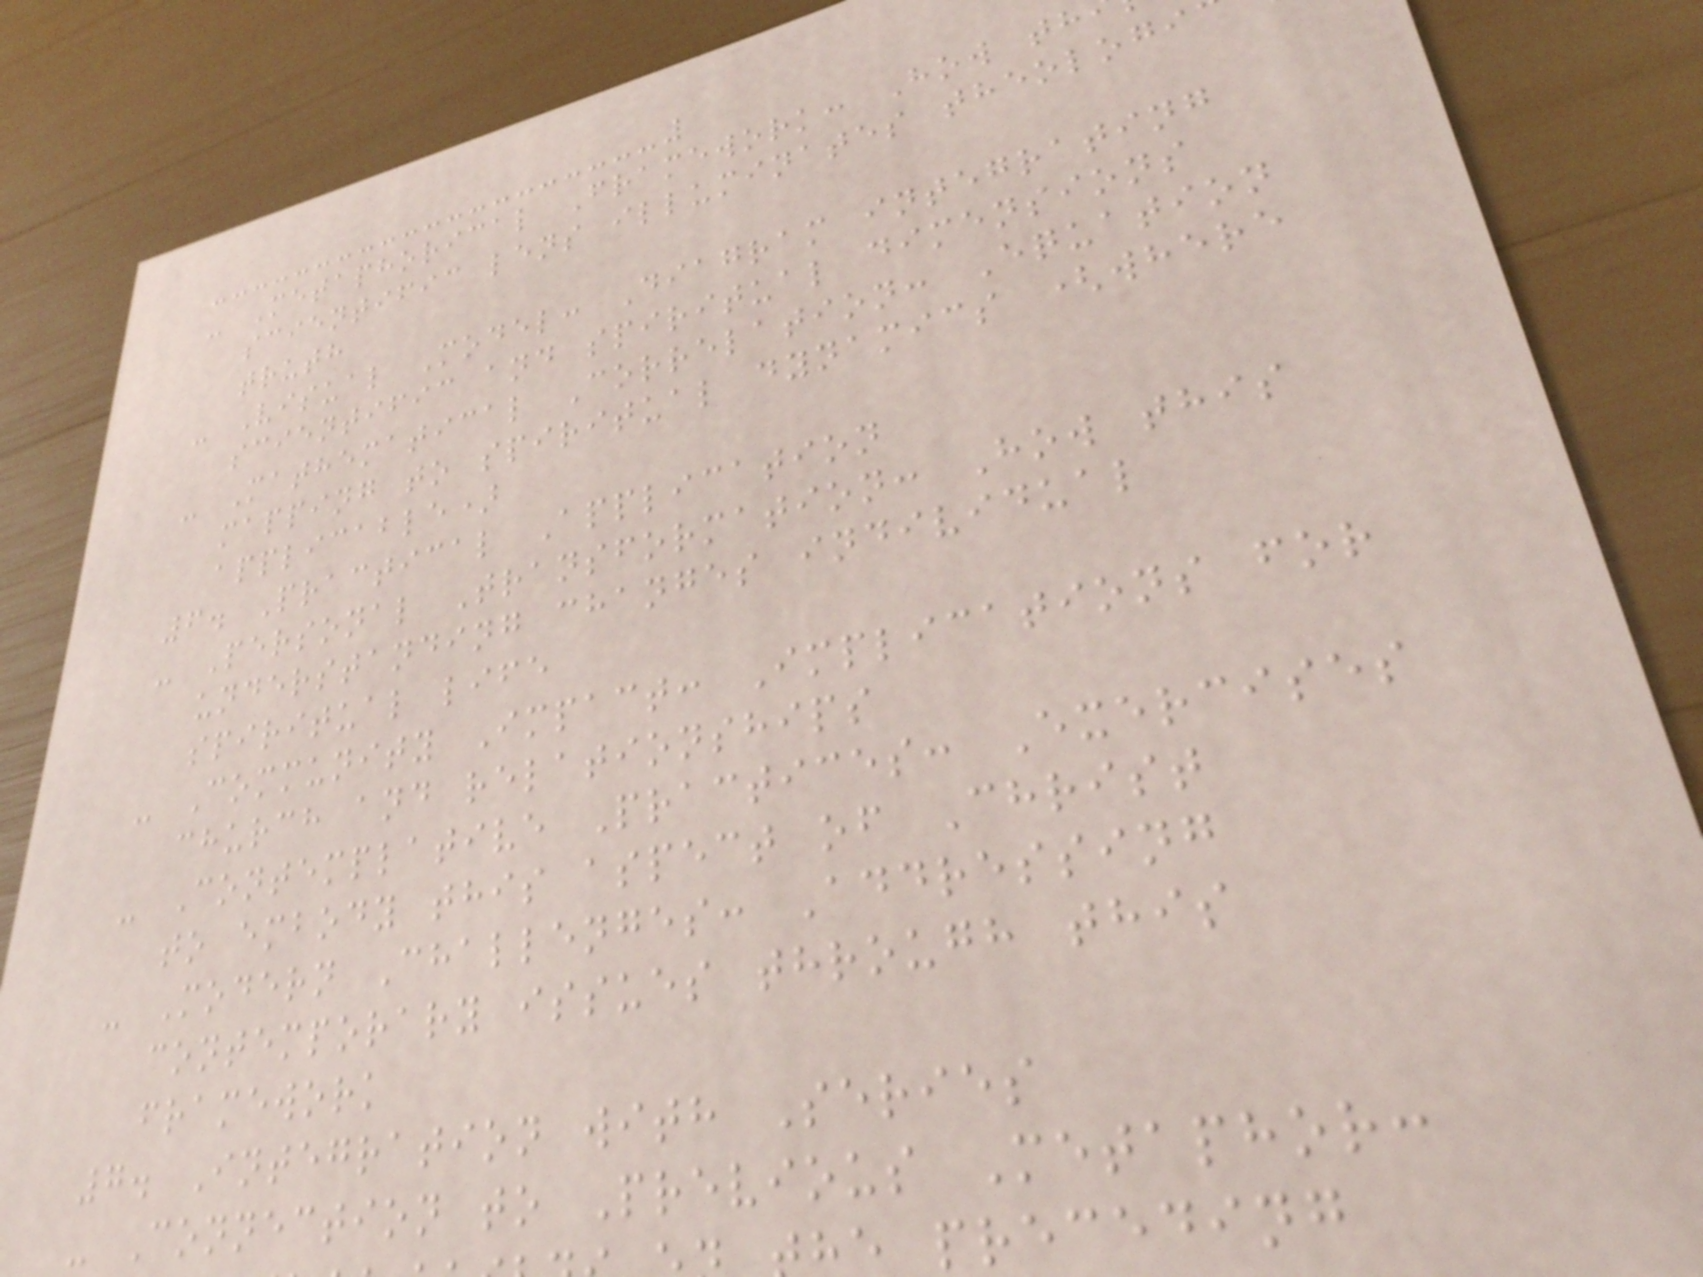- Metaphorical Framework: How th
scientific lens illuminates theologi
truth
- Visual Model: Diagram integrating
scientific and spiritual dimensions
- Mathematical Correlation: Equation
mapping to spiritual dynamics (where
applicable)
6. Practical Application
- Personal Transformation: How this
understanding changes individual
spiritual life
- Community Impact: Implications for
church and relationships
- Contemplative Practices: Exercises
to embody this aspect of Christ
- Modern Challenges: Addressing
contemporary issues through this
framework
7. Integration with Series
- Connection to Previous Metaphor:
e preceding
